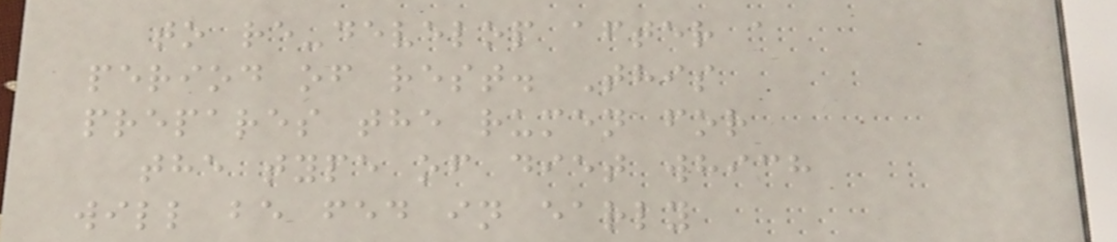to re-develop after a
period of rest. This
prepares the rumen for
the type of diet which
will be fed in early
